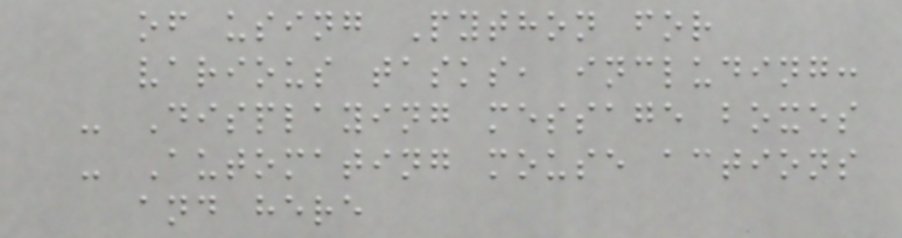of using Python for
various tasks, including:
- Displaying message boxes
- Automating mouse actions
and here
